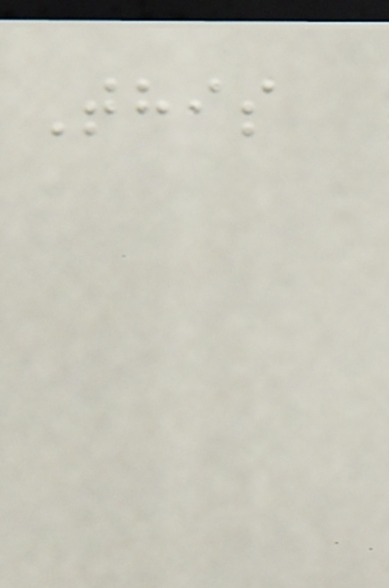This
